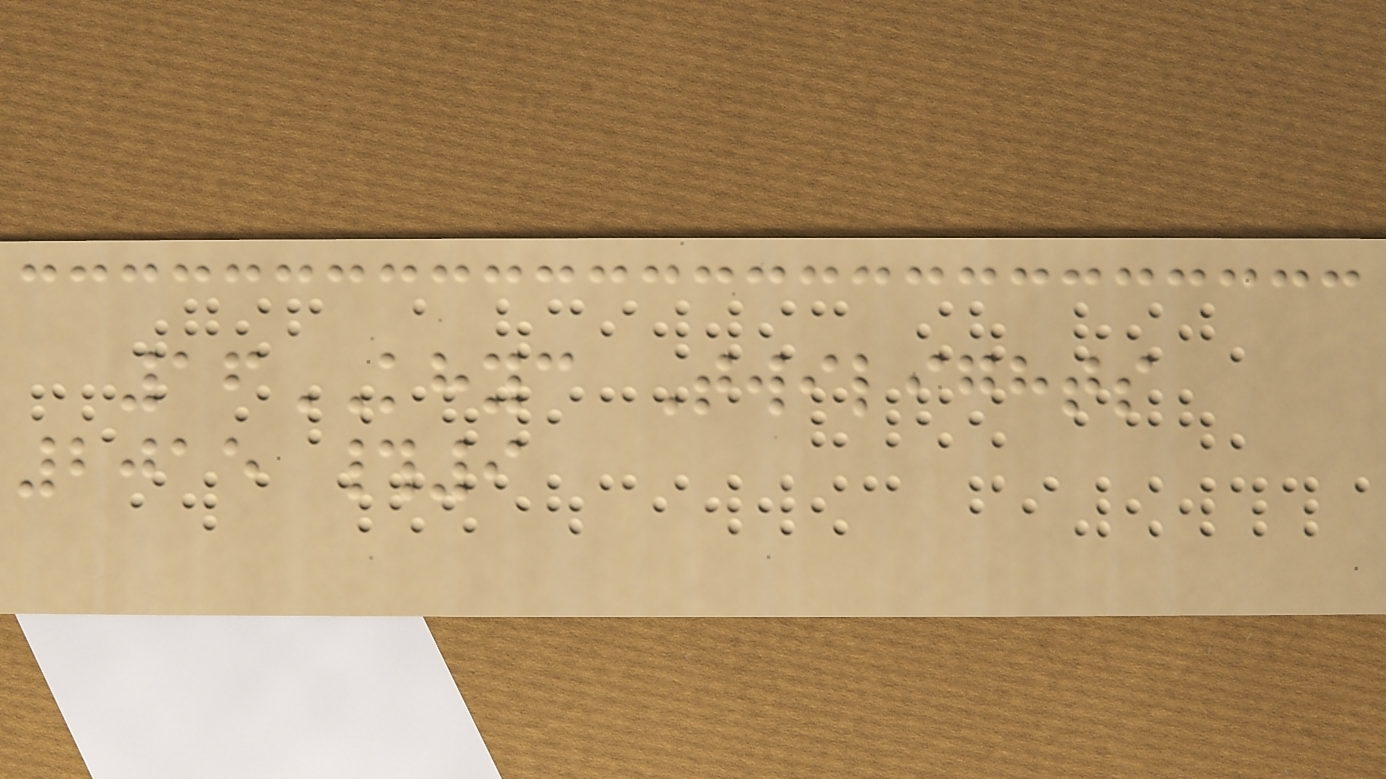16KHYC Twilights
2015 #9
